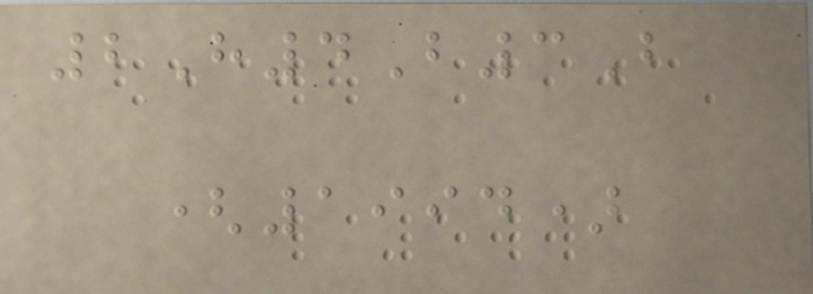2H4B3B
(1994)
